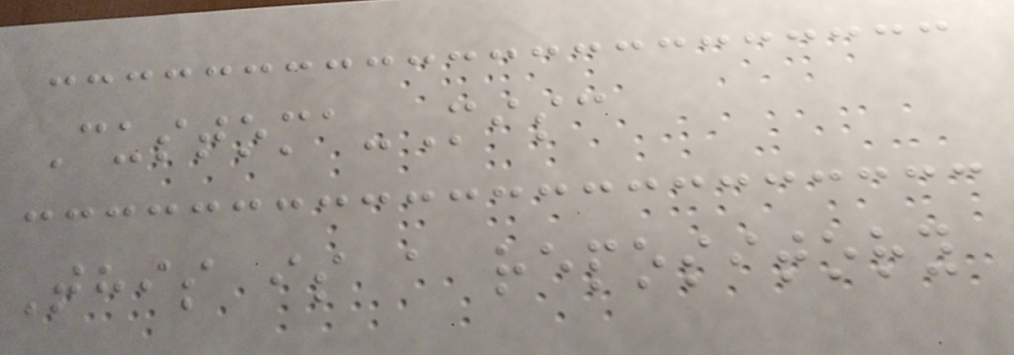Customa-Misc
This is a repository
